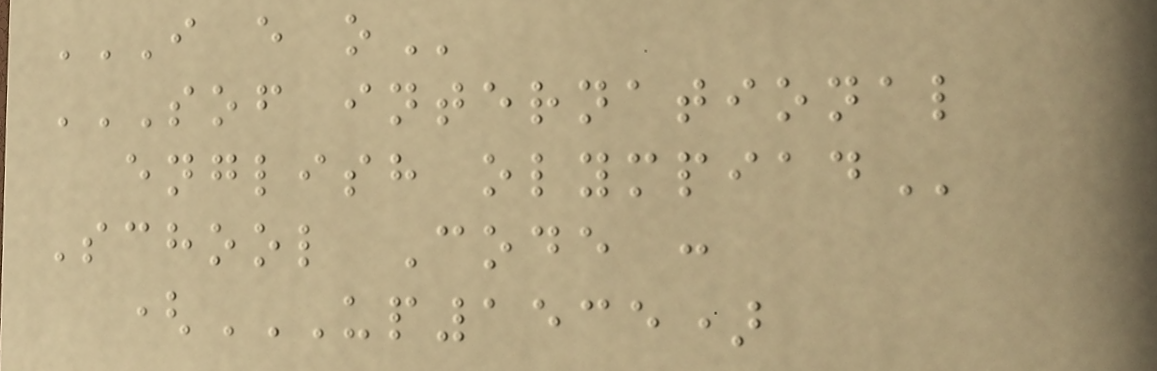I E O
SOF INTERNATIONAL
ENGLISH OLYMPIAD
School Code :
(UP1535)
